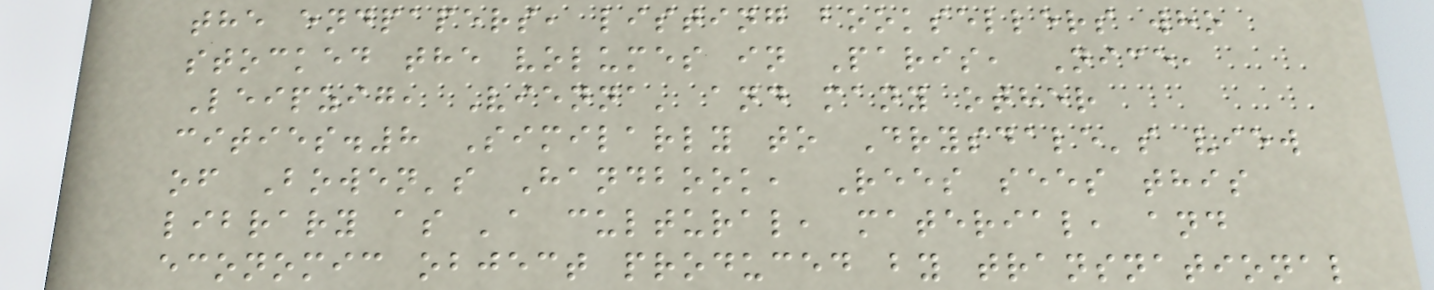the endpapers, listing booksellers who
stocked the volumes in Paris, Nice,
Leipzig, Vienna' and many other
cities.8 Similarly to Drysdale's view
of Bowen's Handbook, Rees sees this
library as 'a cultural, material, and
economic object produced by transnational
